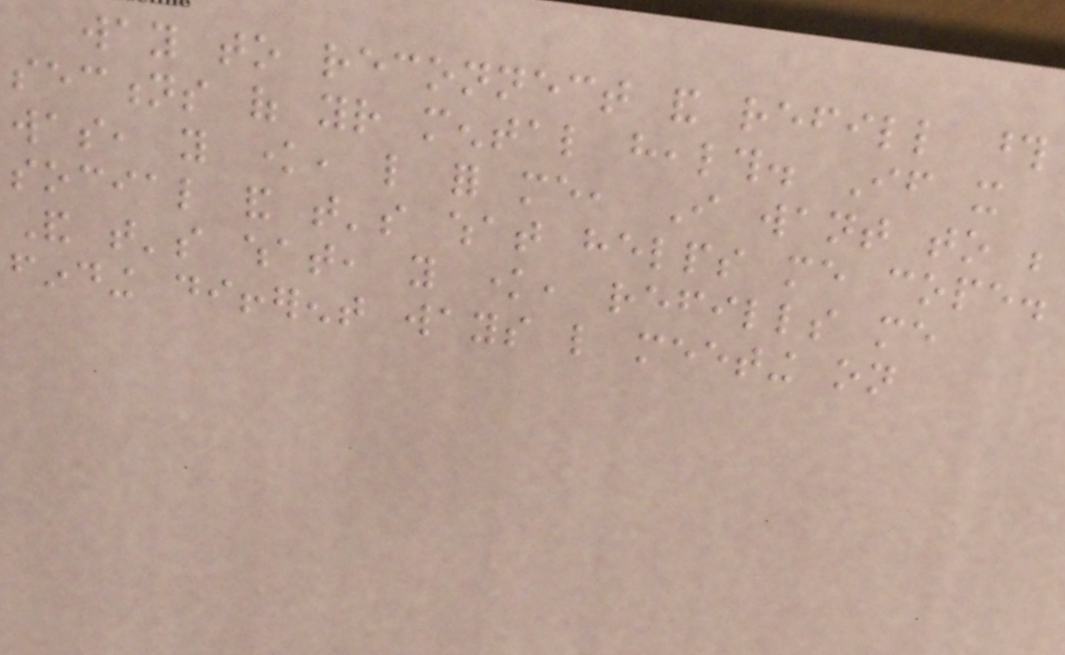way to reconnect and refill those
sections of your mental health. If it
was, you know, like for me, I want to be
social and that's what helps me cope.
And that's what, you know, refills me
finding different ways like meeting on
